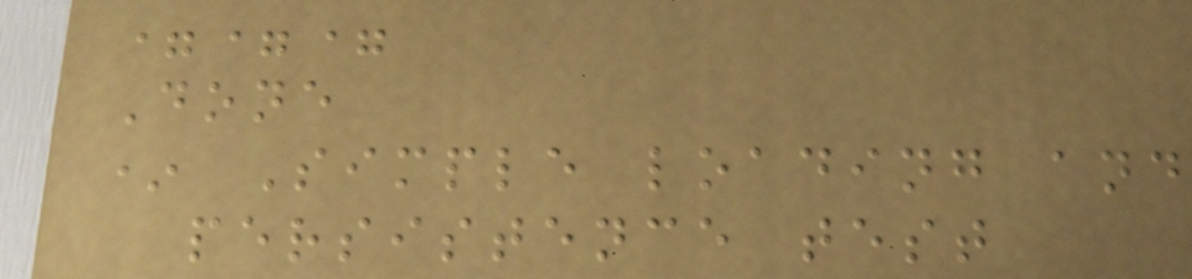===
Done
* Simple loading and
persistence test
